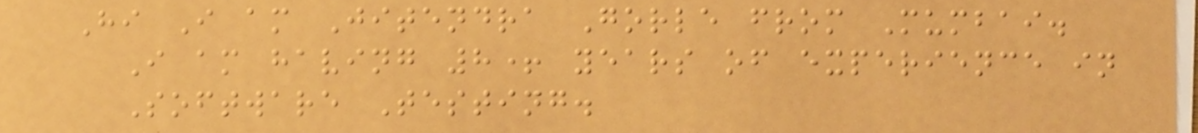Hi I am Jitendra Gorle from Mumbai.
I am having 8+ years of experience in
Software Testing.
